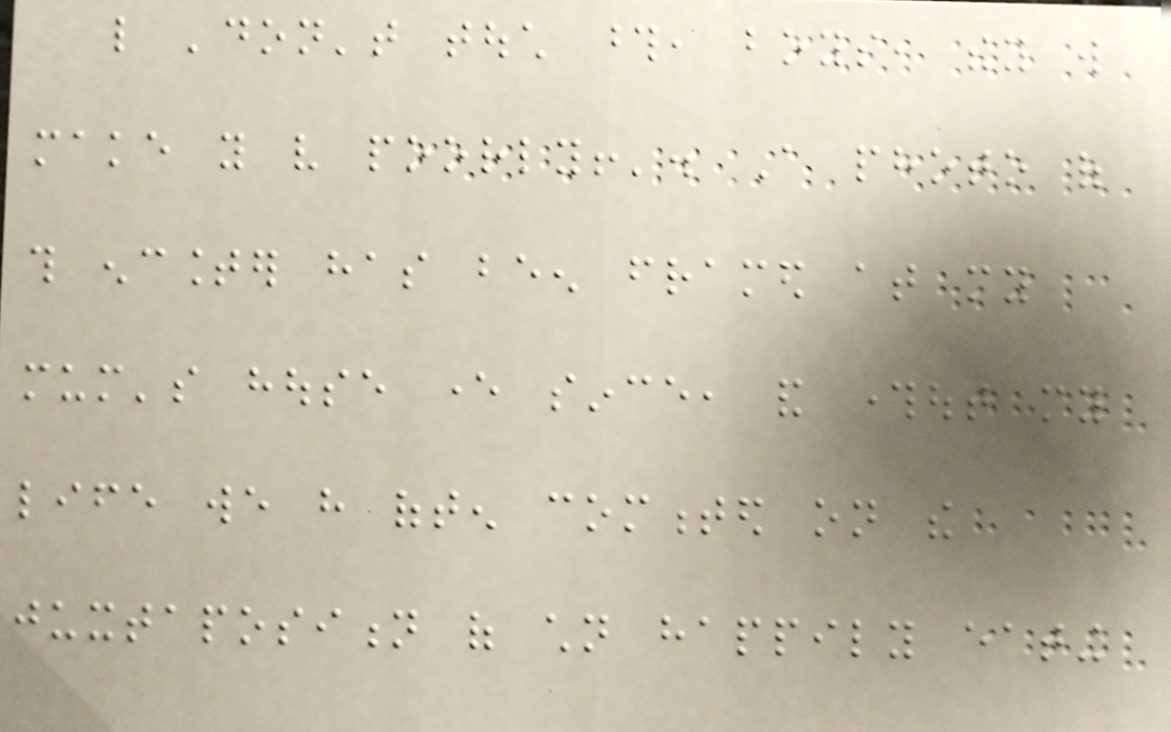like 'don't touch those, boys, they will
make you very poorly!'. A photo of
this encounter has been framed at my
mum's house ever since, and throughout my
life we have often commented on the
juxtaposition of children happily eating
